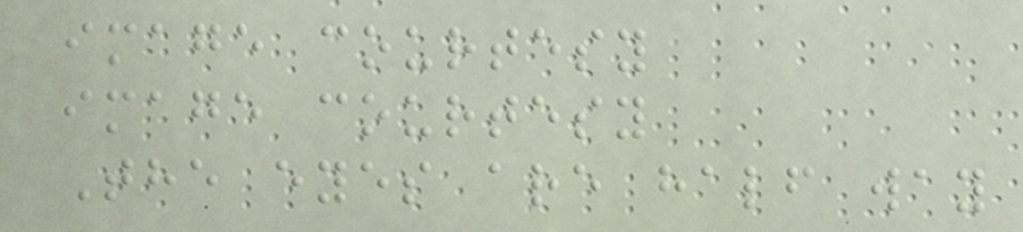image courtesy
image courtesy
The eyes are half way
